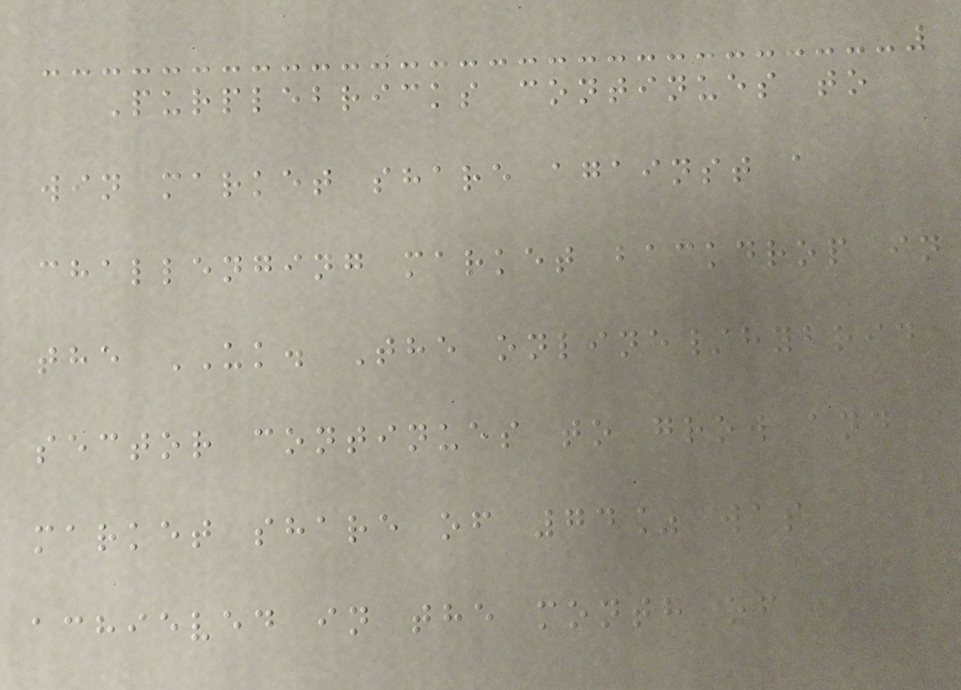Purplebricks continues to
win market share against a
challenging market backdrop in
the UK. The online/hybrid
sector continues to grow and a
market share of 74% was
achieved in the month of
